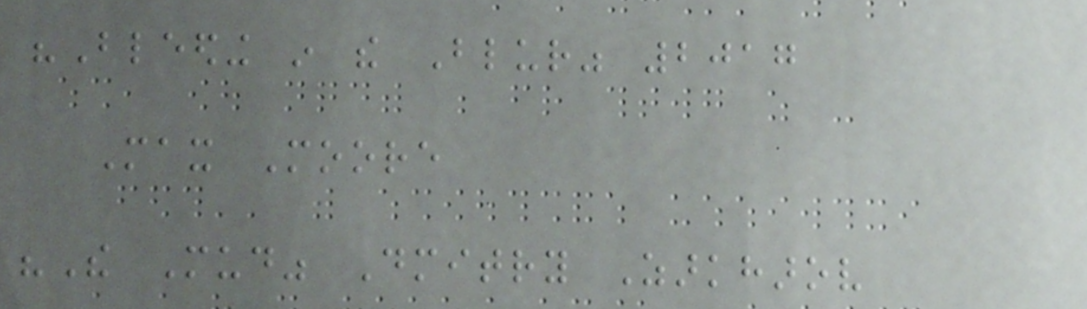"Bleeding in the Blur" 2017
Max Moore
"The Mud" Dmitry Zarkharov
